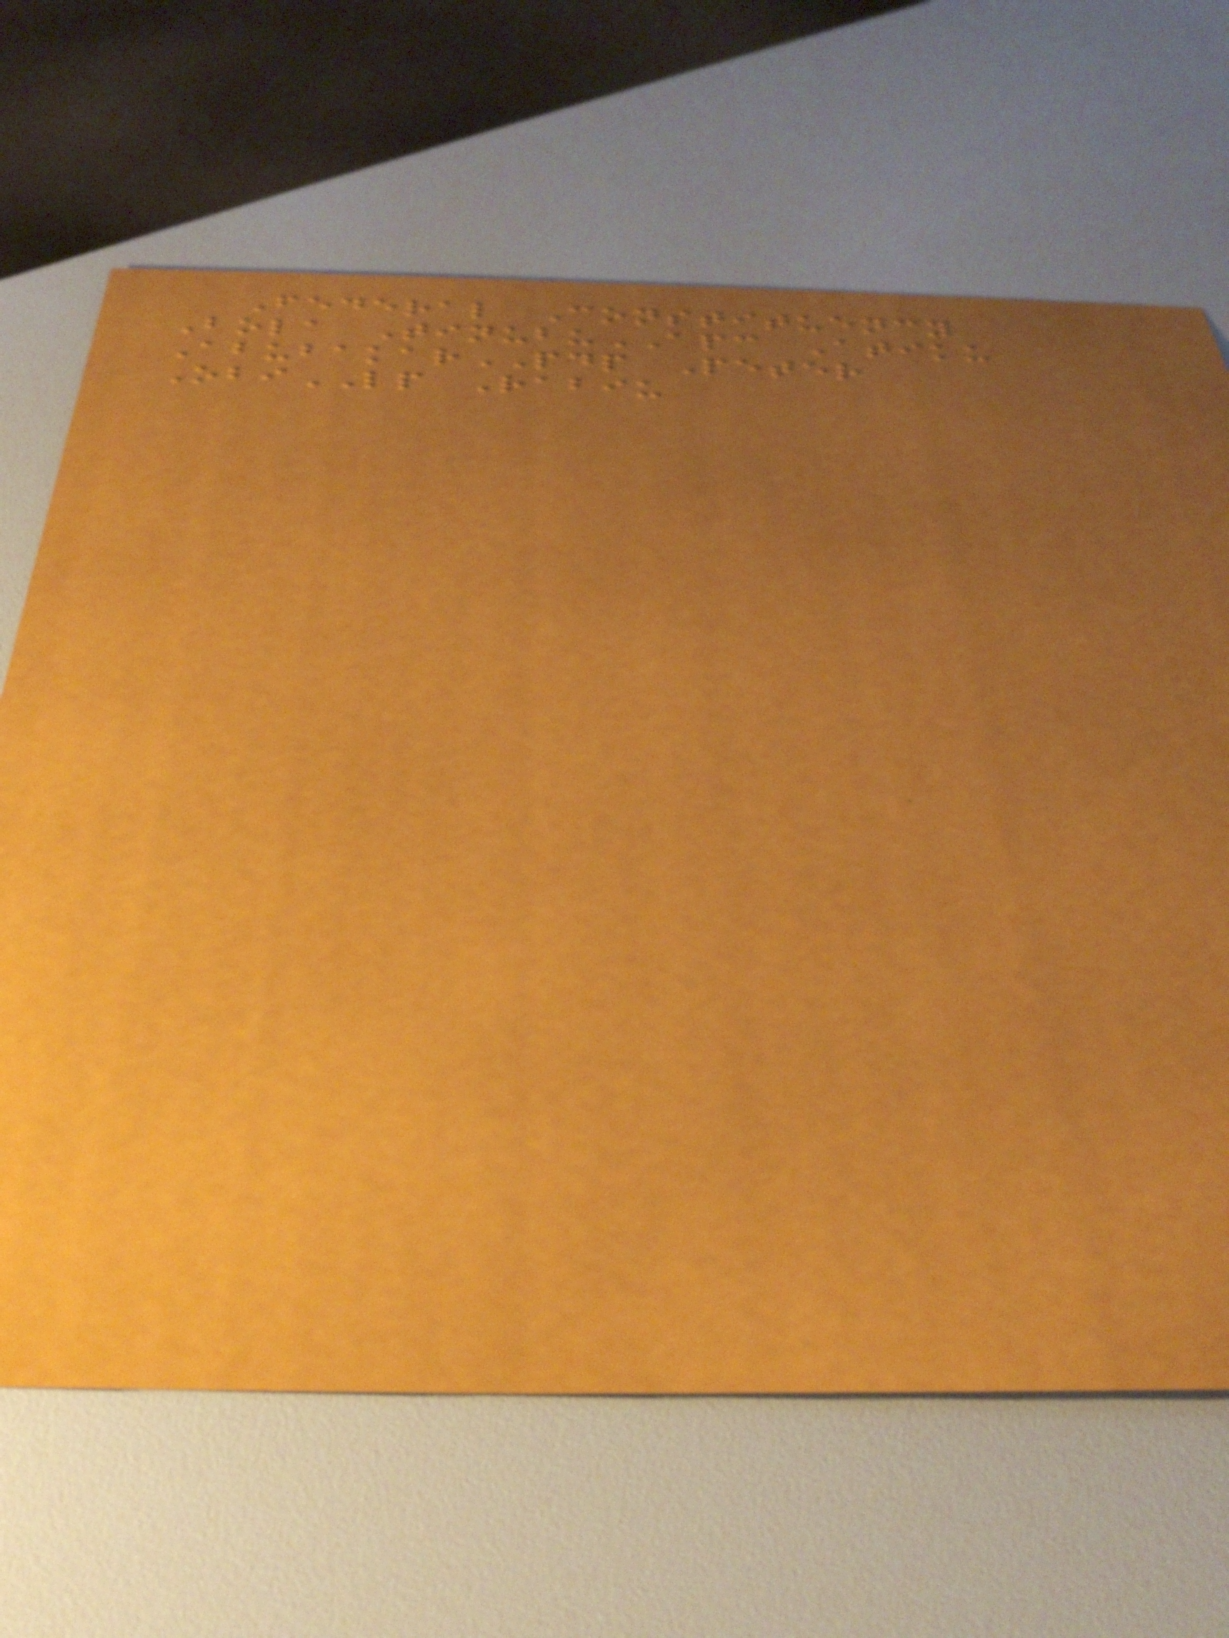Federal Constituency
Bola TinubuAPC Atiku
AbubakarPDP Peter
ObiLP Rabiu
